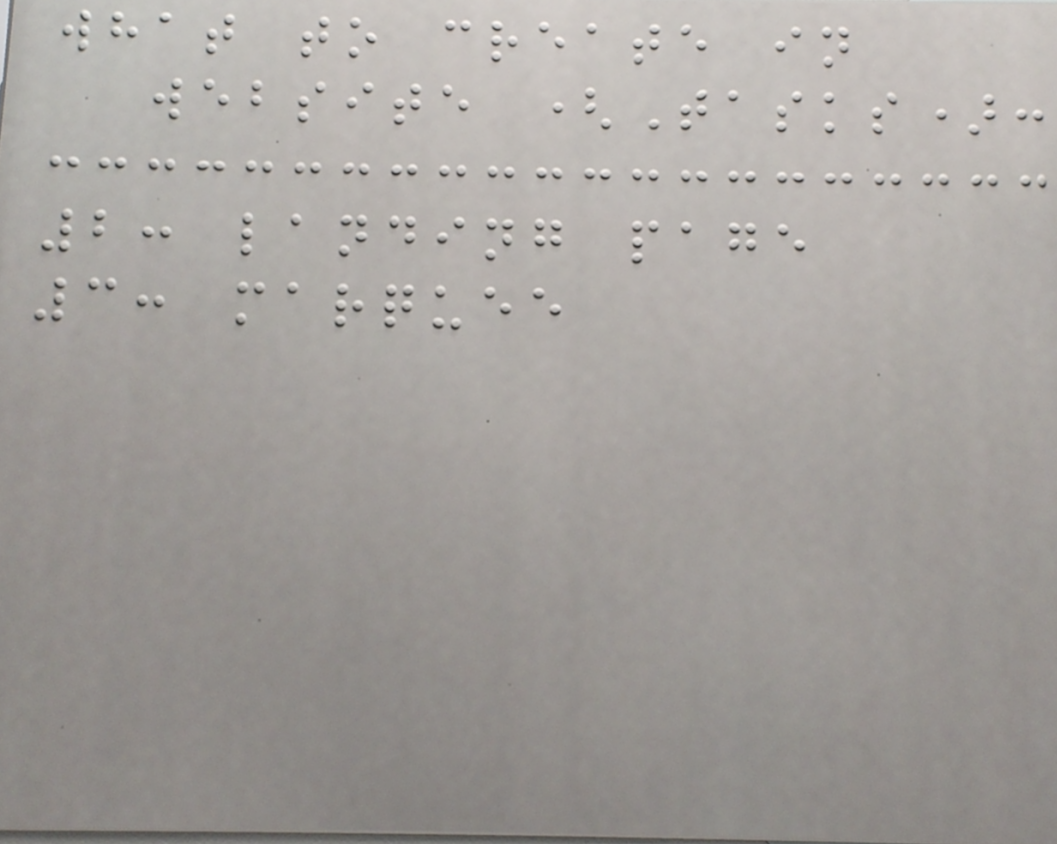what to create in
website (Tasks):
2: landing page
3: marquee
